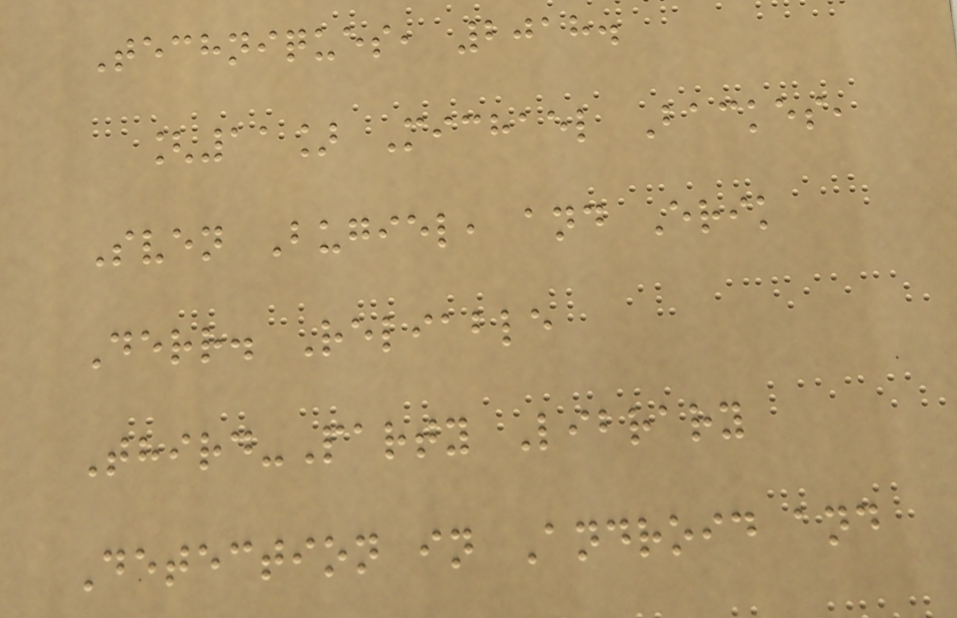Techniques, 2018.
[11] Michael Backes,
Sven Bugiel, and Erik
Derr. Reliable
Third-Party Library
Detection in Android and
